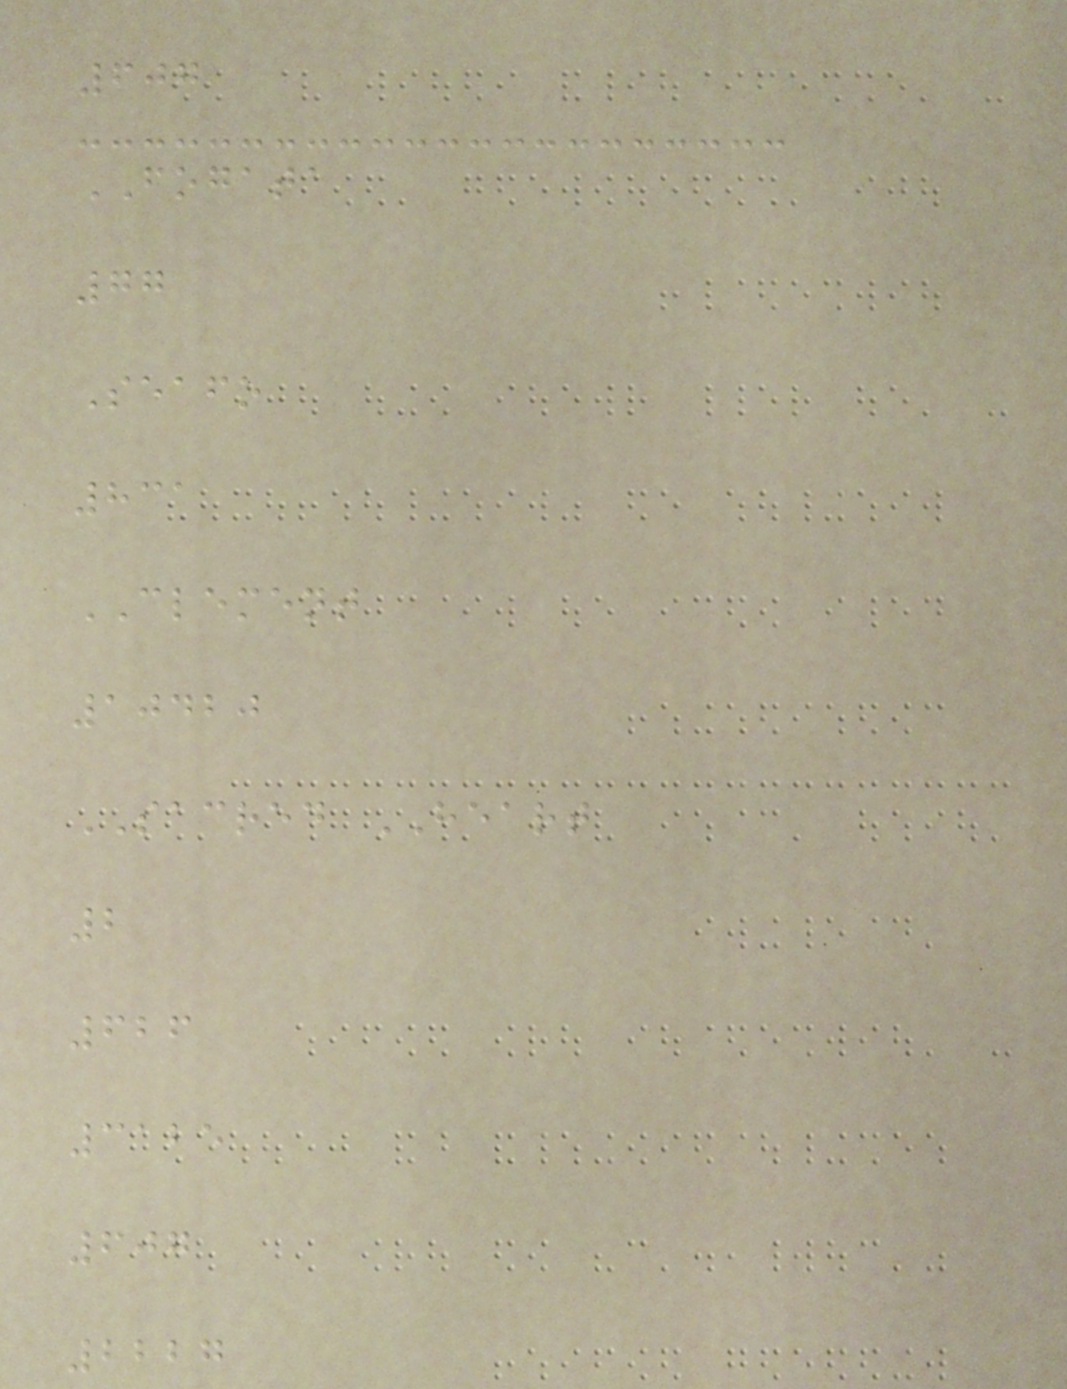607
FOGATA
77
Seafo
831
CLEMENT
10420
SACRED HEART
2
626
3125
607
2227
